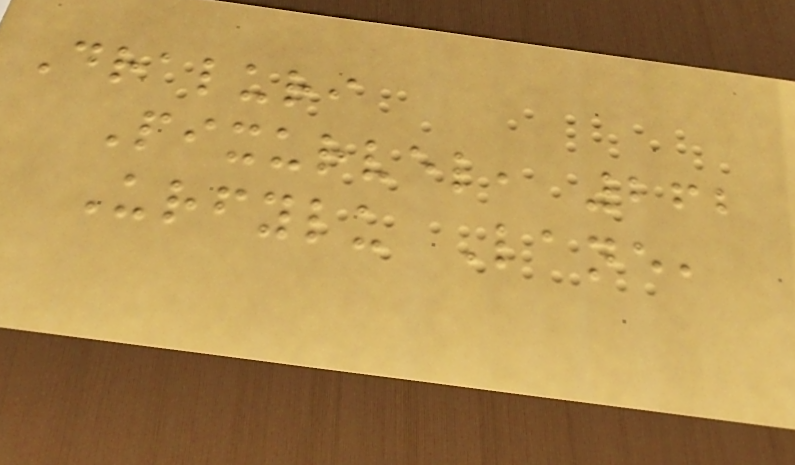Draluri
Pixurvel, 262
Urfylu Lane,
